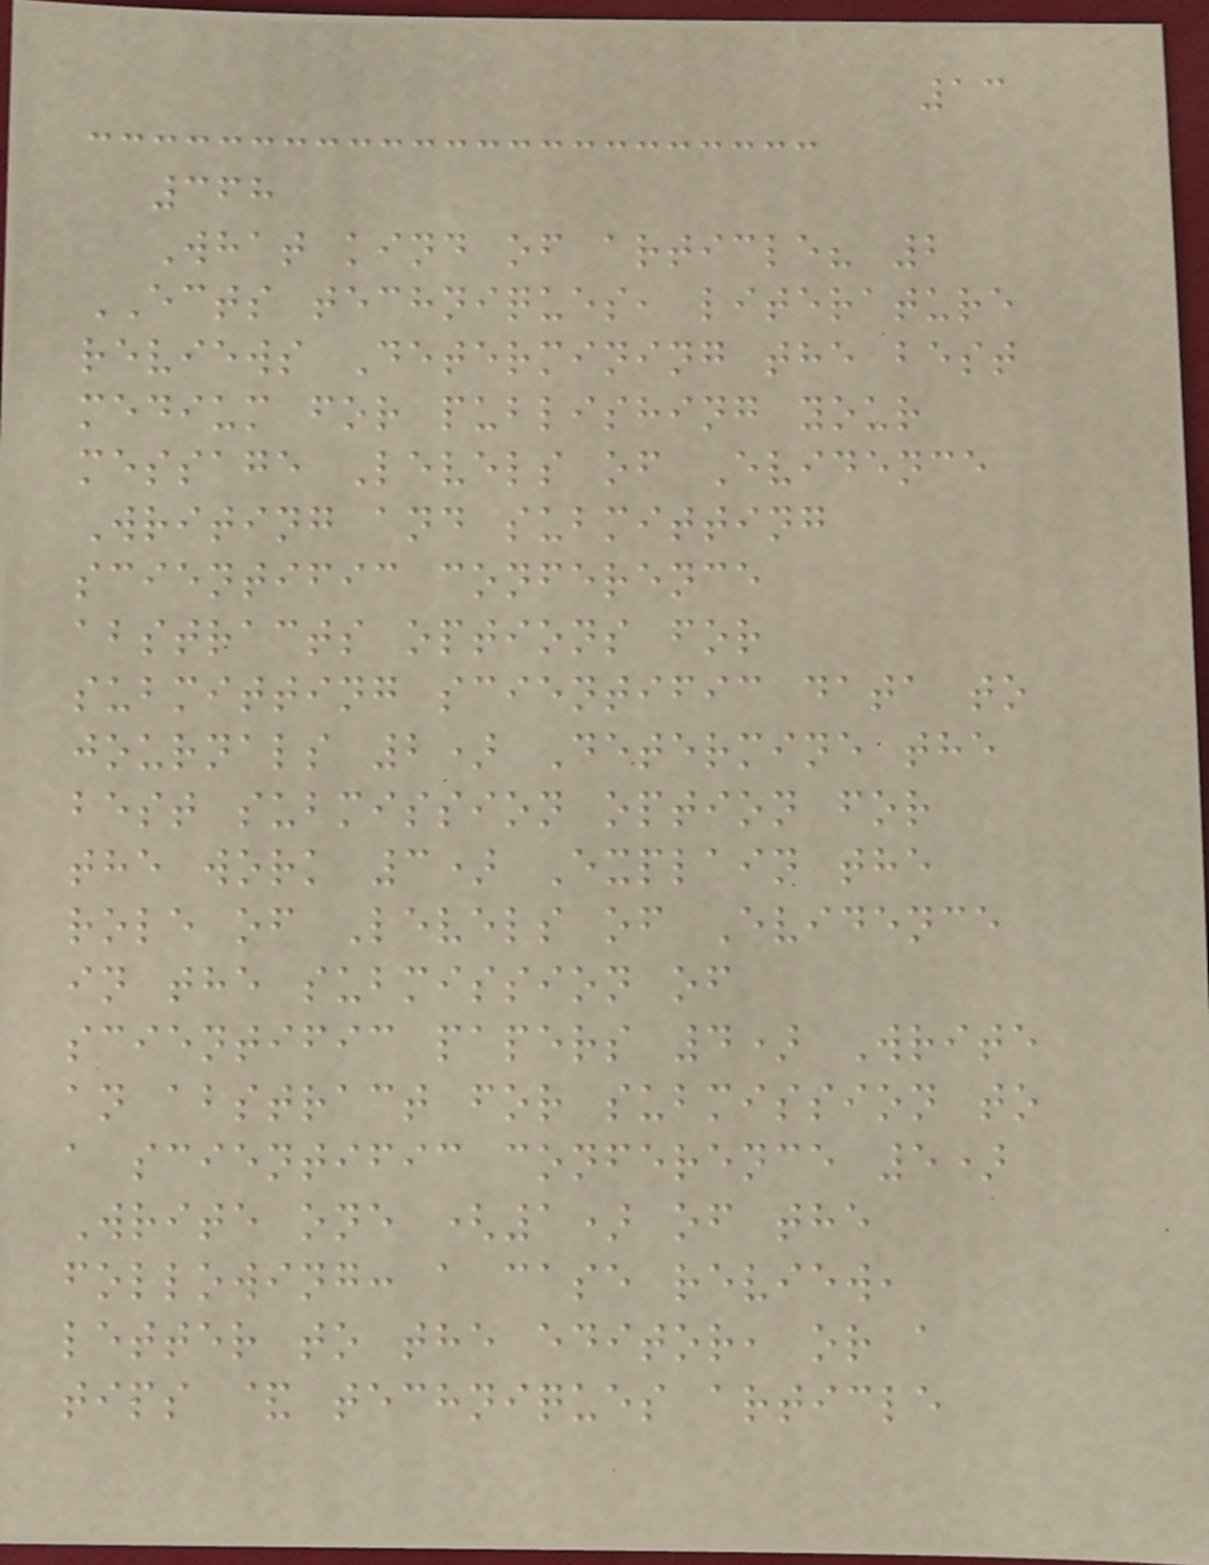13
368
What kind of article? 2
ECTS techniques, literature
reviews Determining the best
medium for publishing your
message Levels of Evidence
Writing and submitting
scientific conference
abstracts options for
submitting scientific data to
journals 2) Determine the
best submission option for
the work 3) Explain the
role of Levels of Evidence
in the submission of
scientific papers 4) Write
an abstract for submission to
a scientific conference 5)
Write one (1) of the
following: a case review,
letter to the editor, or a
tips & techniques article
